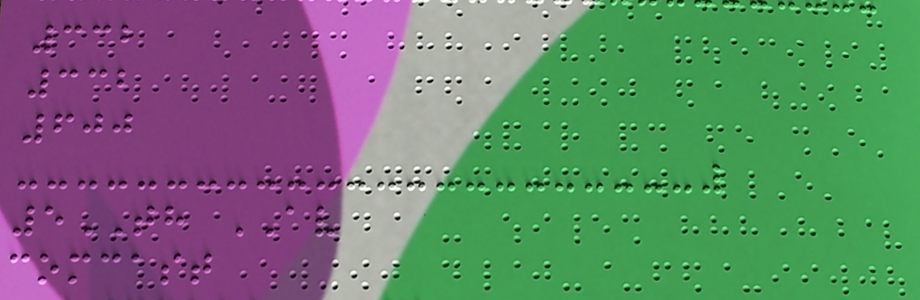332
332
600
5TH AV
comcast
